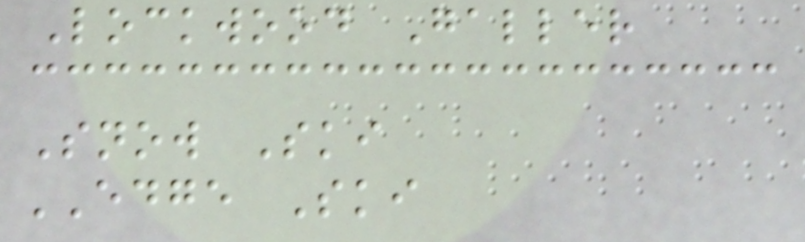Lockwood Galler
Snow Ski
EDGE Ski
